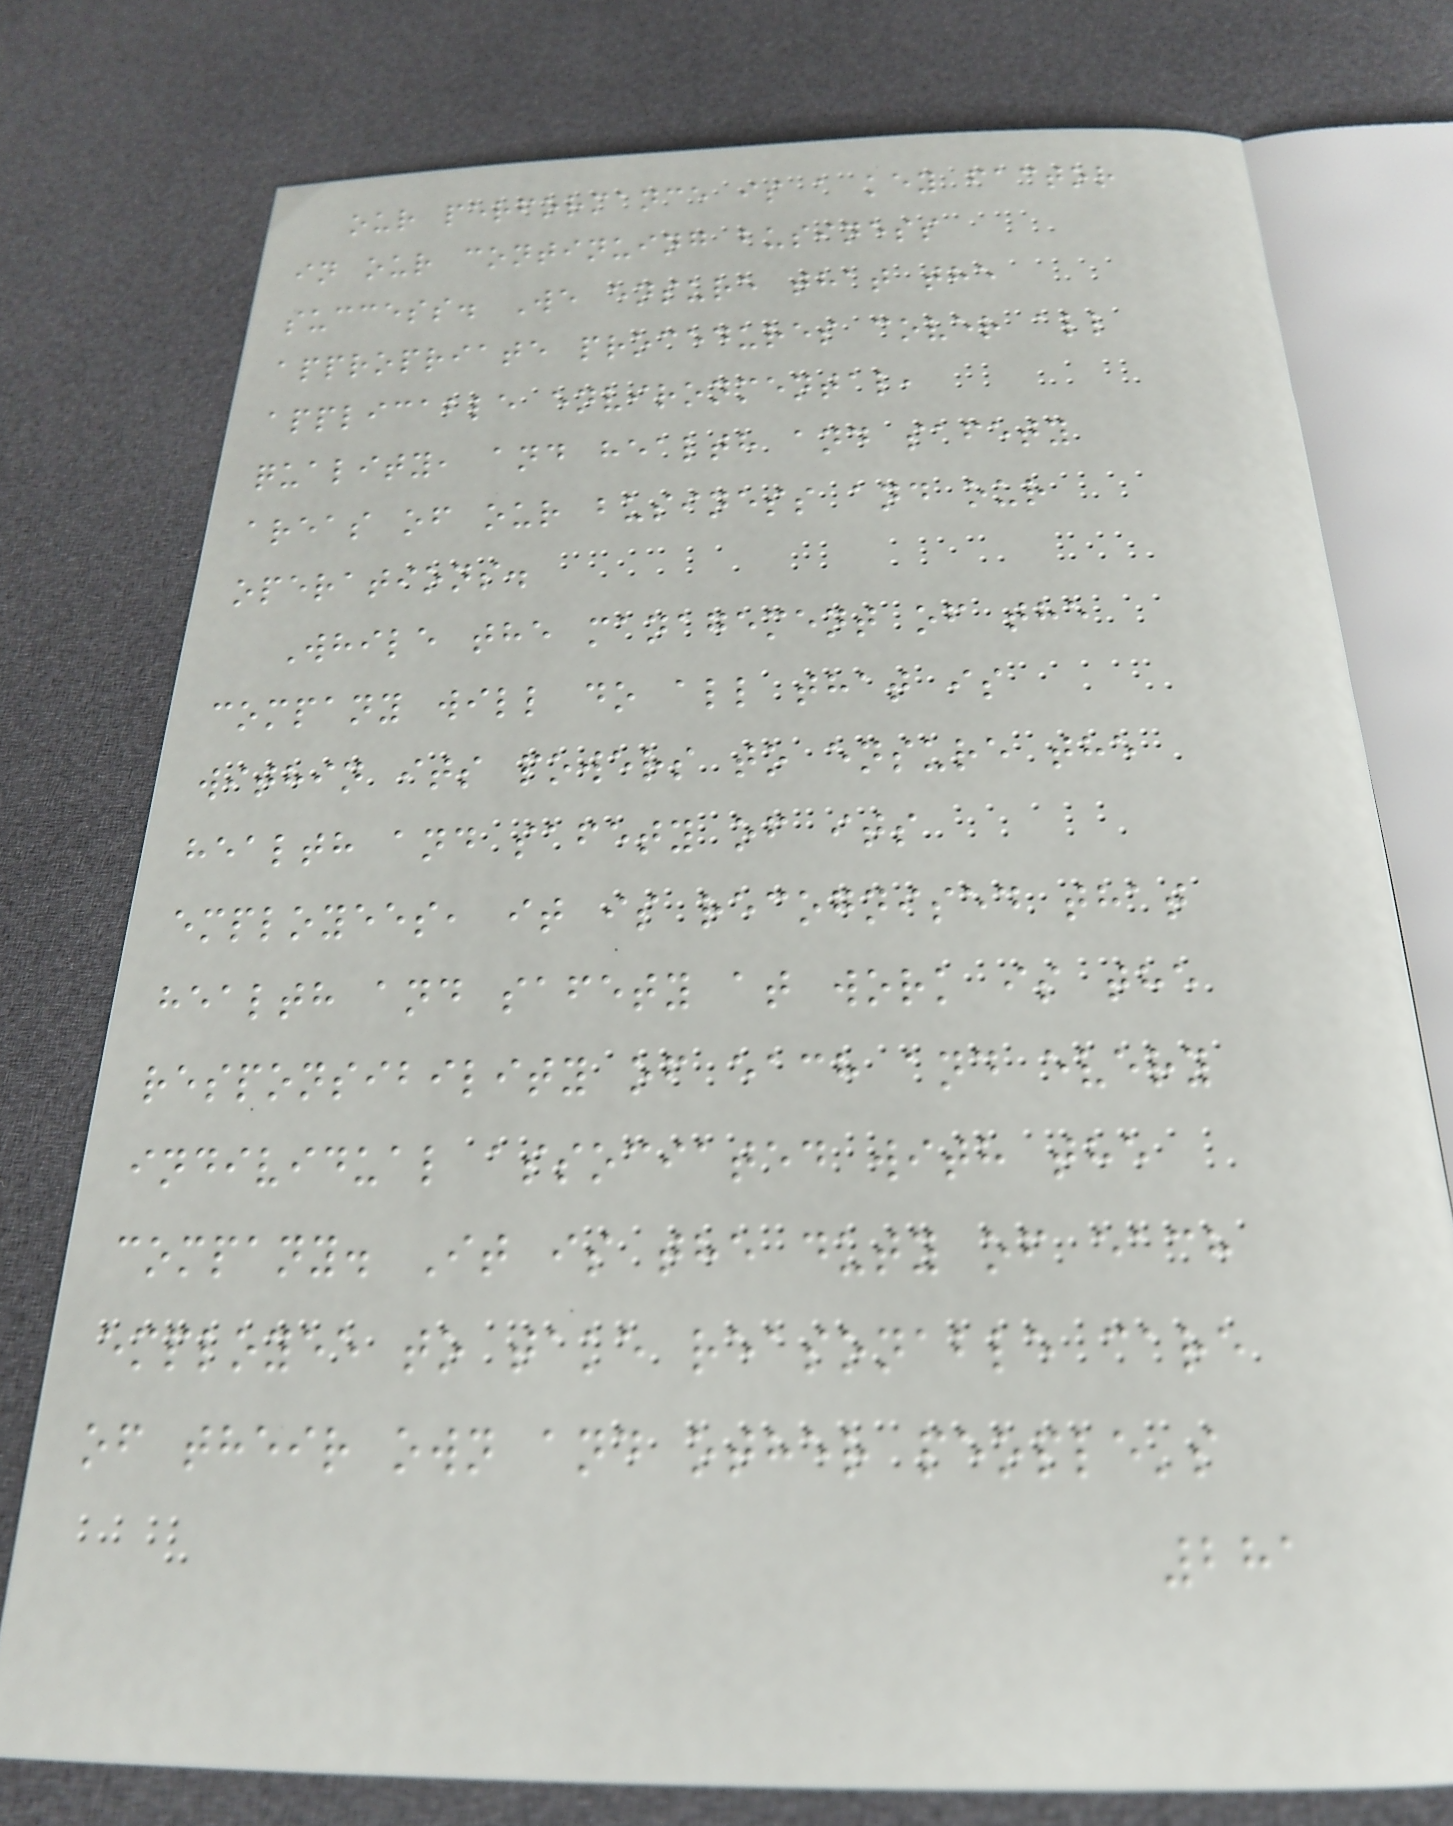our performance is a key factor
in our continuing business
success. We ensure that the
appropriate procedures cover all
applicable environmental,
quality, and health and safety
areas of our business and our
operations.
While the management of the
company will do all that is
within its powers to ensure the
health and safety of its
employees, it is recognised that
health and safety at work is the
responsibility of each and every
individual associated with the
company. It is the duty of each
employee to take reasonable care
of their own and other people's
281
